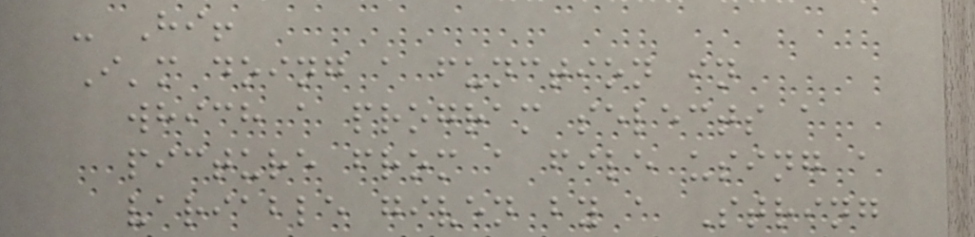- Hi!
I'm doing a function in
which a program selects a
picture from a file using a
variable given by a String
